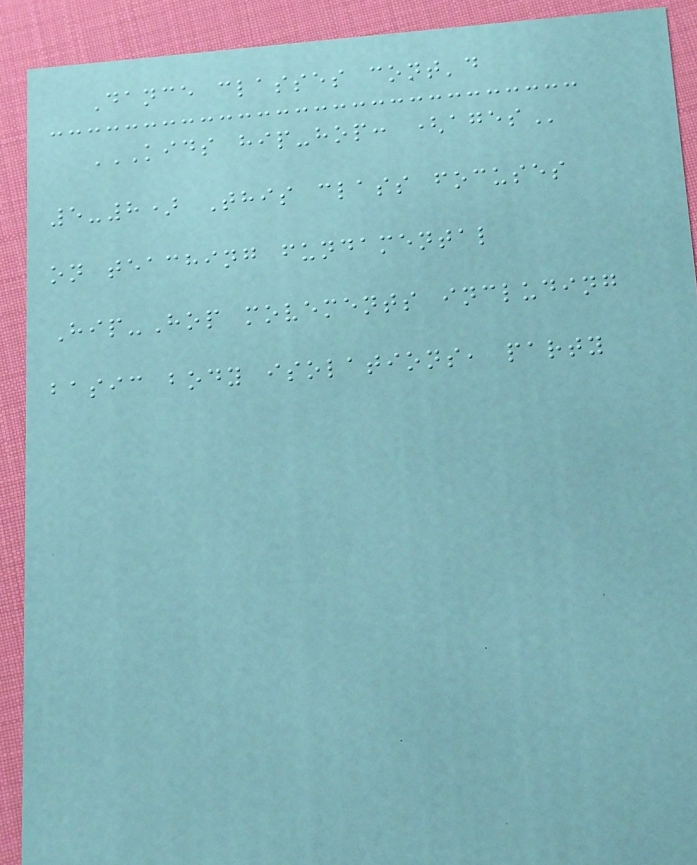Dance classes cont'd
KIDS HIP-HOP: (AGES
5-8) This class focuses
on teaching fundamental
Hip-Hop movements including
basic body isolations, party
